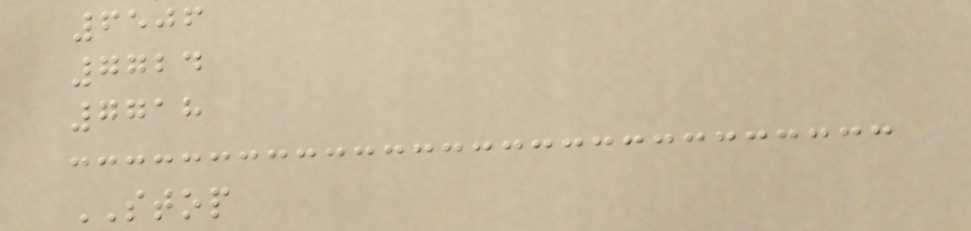6506
7724
7718
STOP
